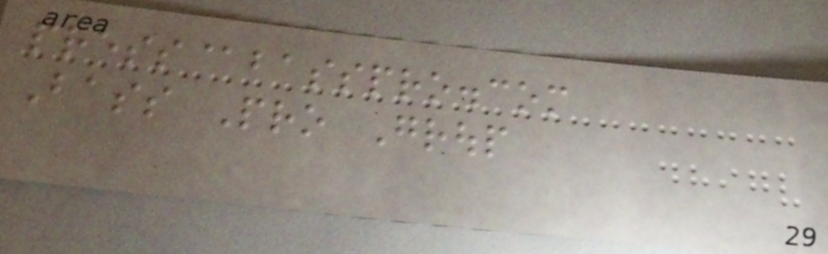press@basspro.com
Bass Pro Group
